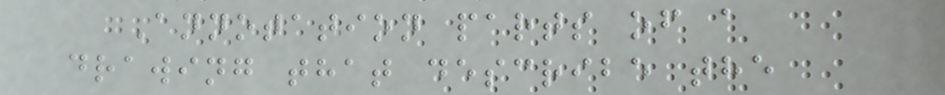Annotation parts of a
drawing that describe the
